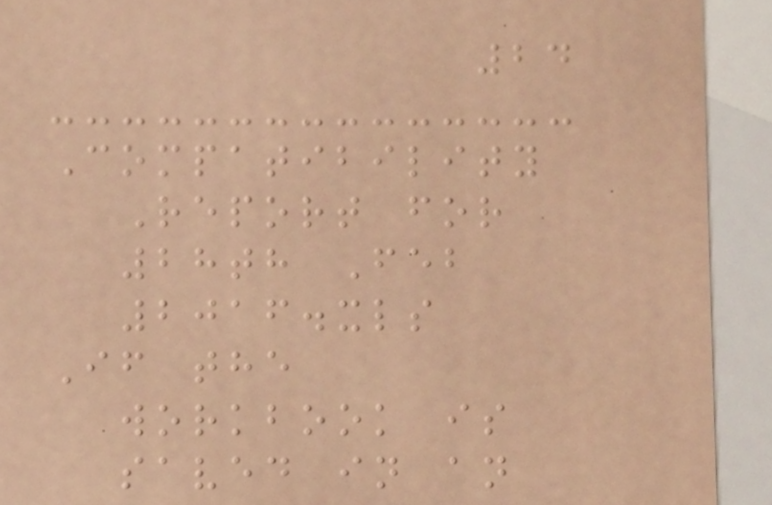24
Compatibility
Report for
28th Feb
2016.xls
If the
workbook is
saved in an
